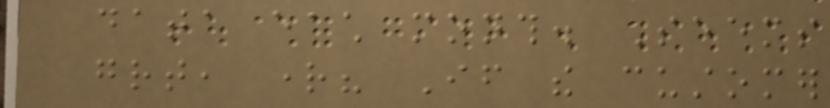data each month. Seems
great, right? If the customer
